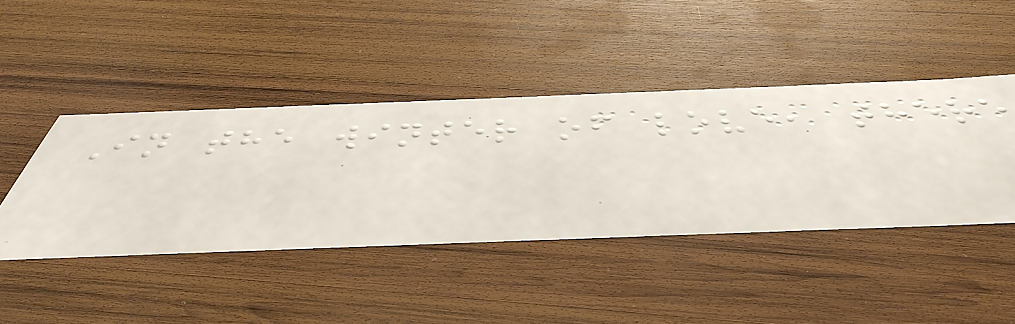In the winter of love, there
